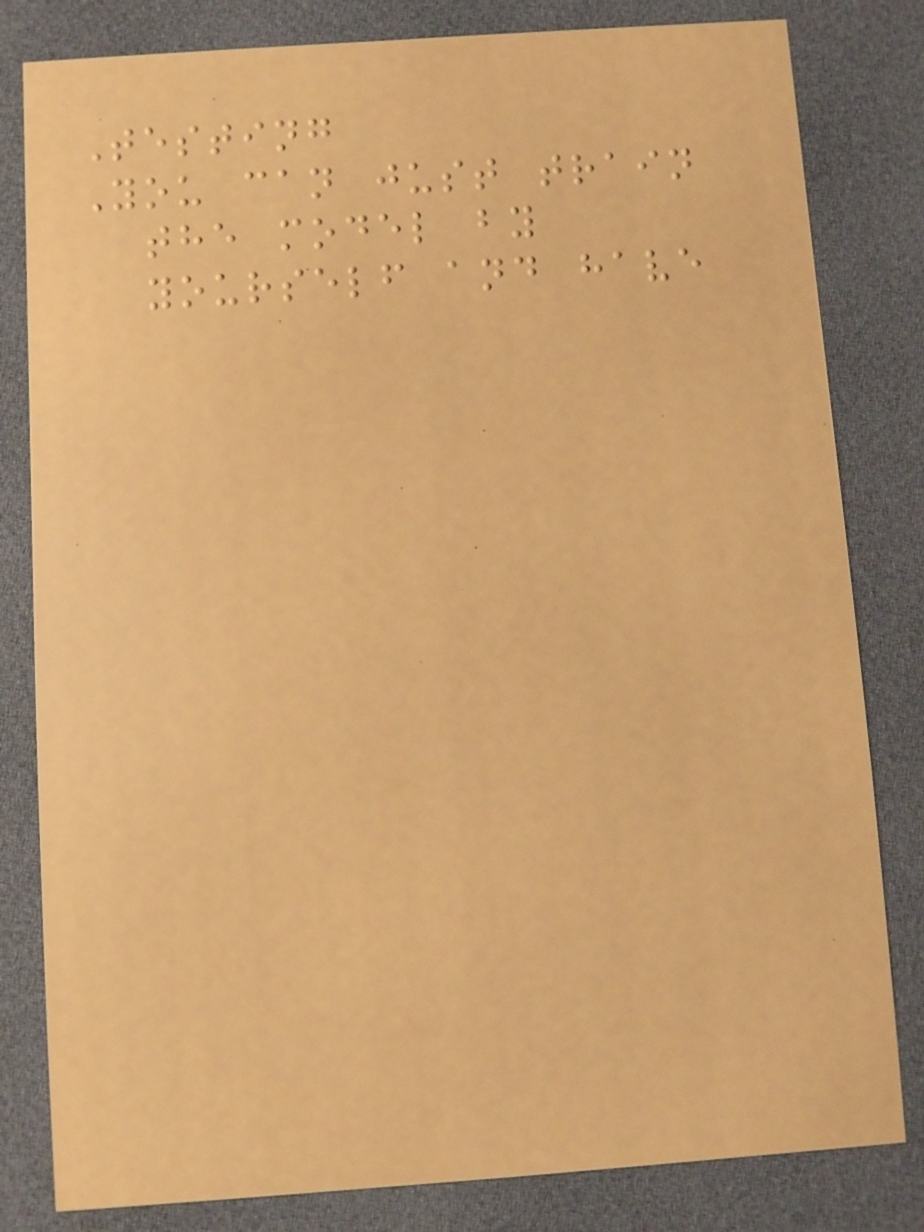Testing
You can just train
the model by
yourself and have
